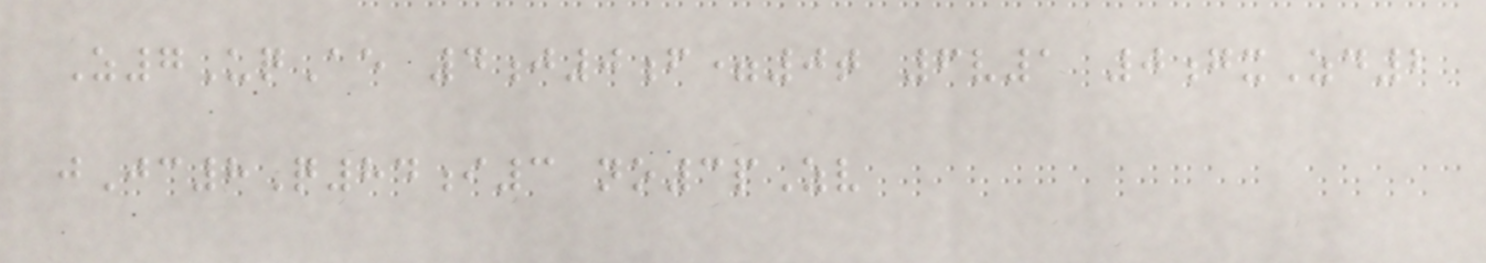Z7UqAe 4j0f=0t 6v1 0gxZd2
jJc8Q84i3 no3pZv
